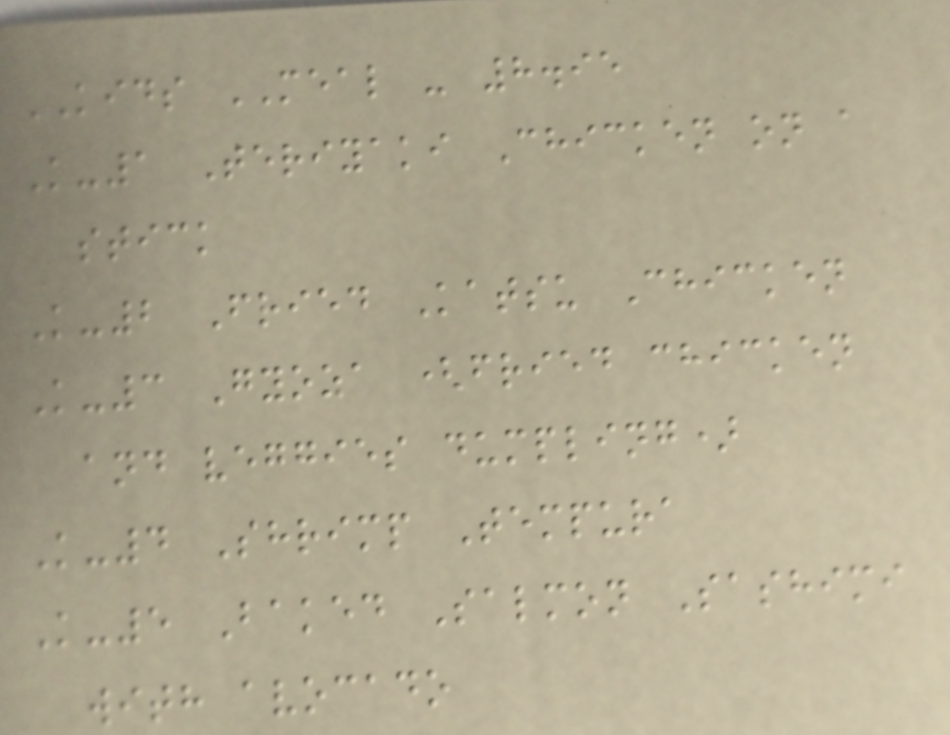KIDS MEAL - 8.95
K-1 Teriyaki Chicken on a
stick
K-2 Fried Katsu Chicken
K-3 Gyoza (fried chicken
and veggies dumpling)
K-4 Shrimp Tempura
K-5 Baked Salmon Sashimi
with avocado
